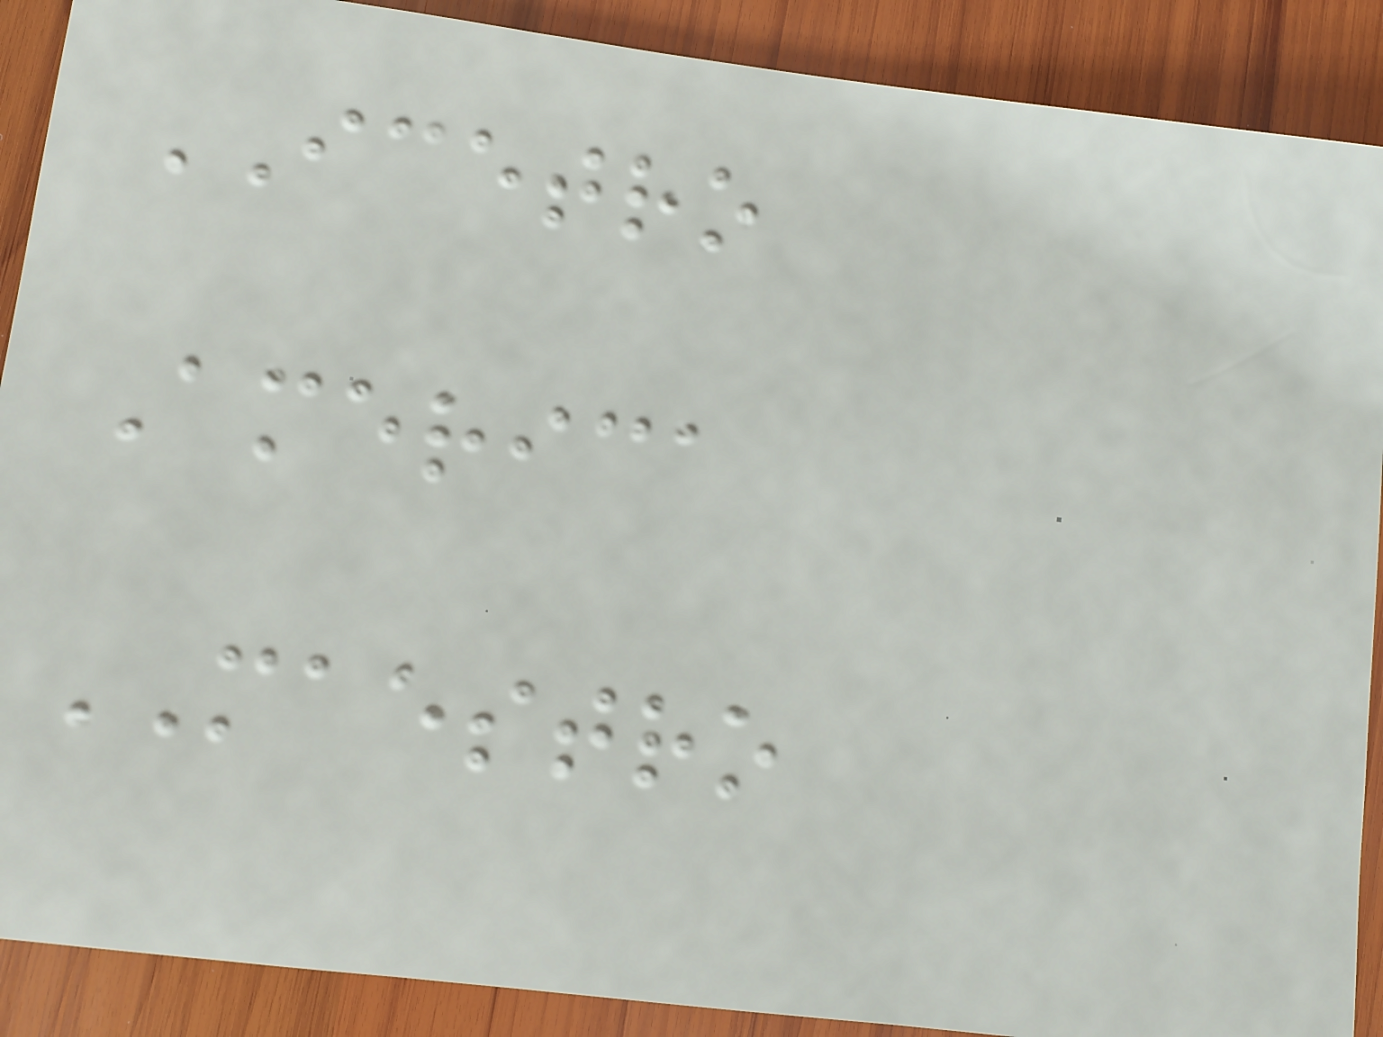ICETRO
America
MAESTRO
